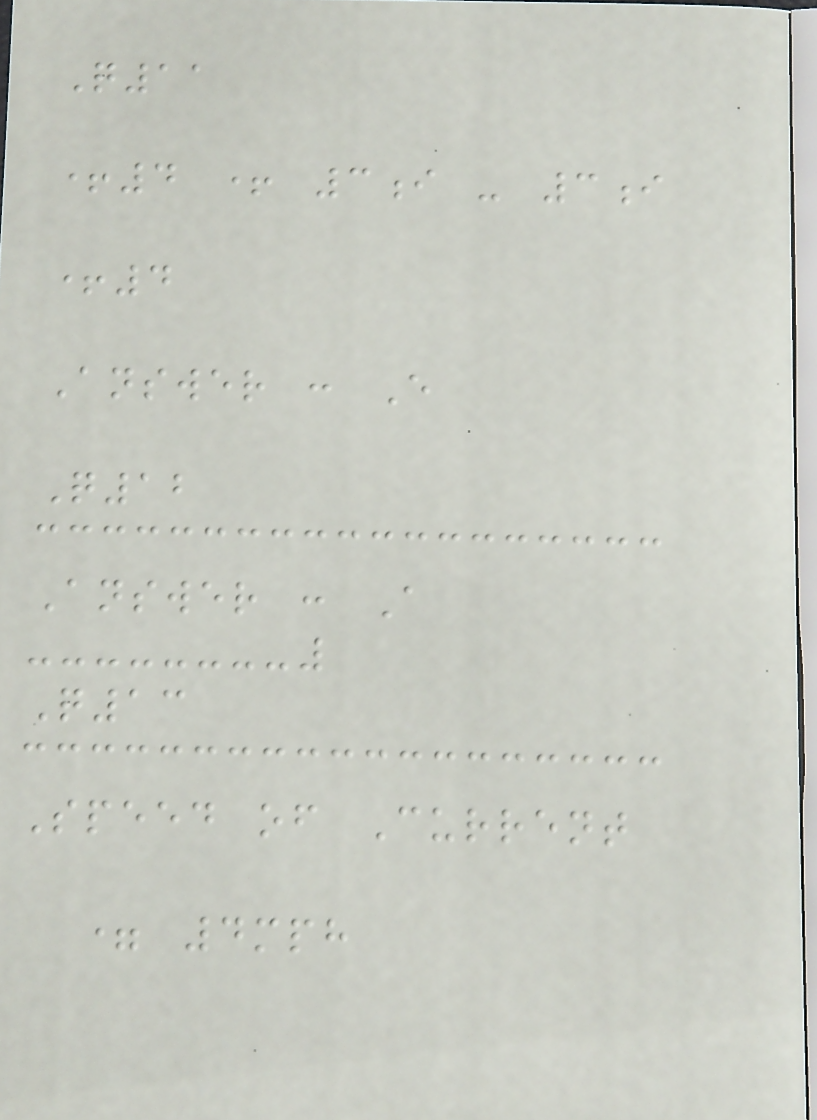Q11
+4 + 3i - 3i
+4
Answer : E
Q12
Answer : A
Q13
Speed of Current
= 4mph
